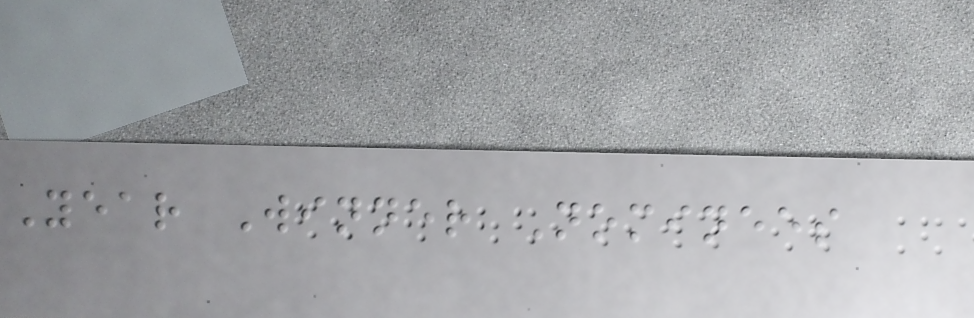Year Winner Nominees
